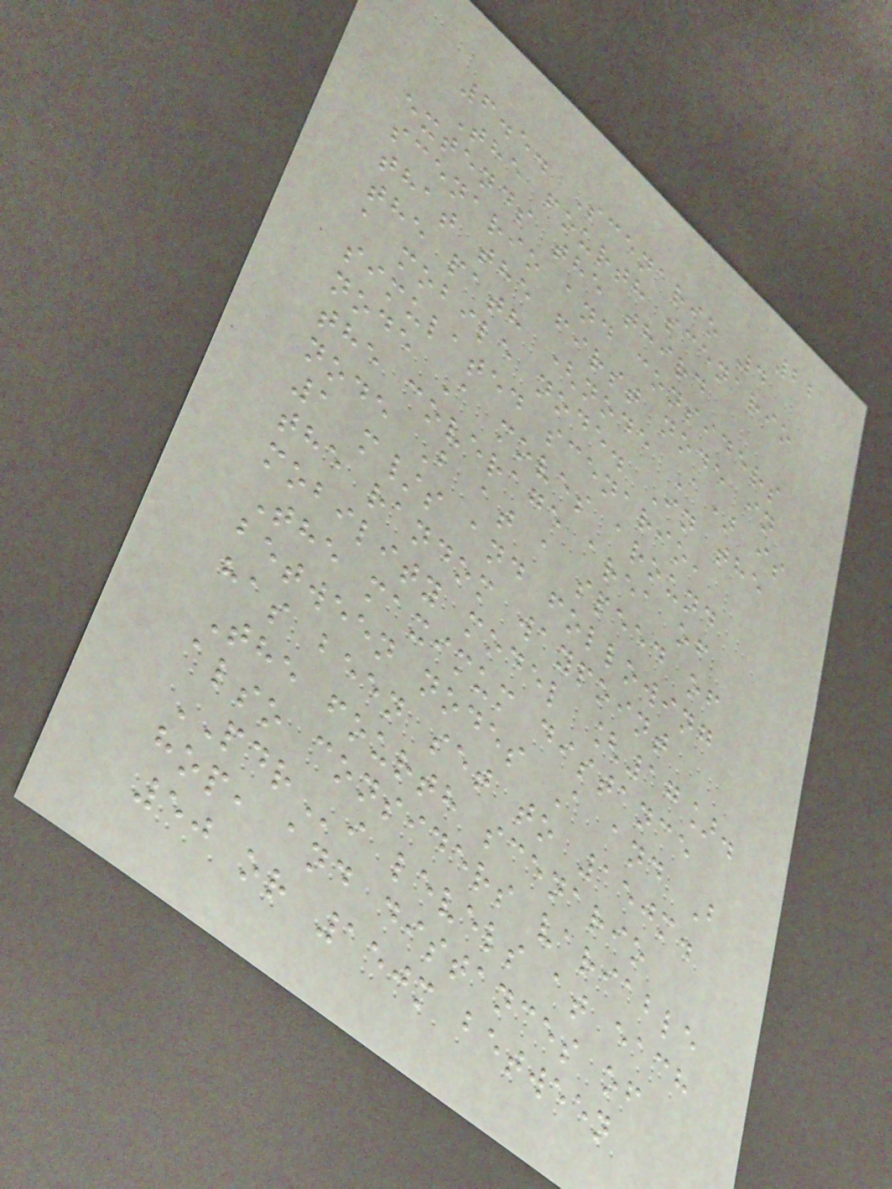22
6.5. Scenario 4
The fourth scenario
extends the third
scenario and considers
that the first node in
the path (node A) is
a mobile node. In the
simulated scenario,
node A moves around
the coverage area of
node B at a speed of
1 m/s and following
the random waypoint
mobility model [17].
The maximum distance
between nodes A and B
has been set to 150m.
The fourth scenario
also considers variable
PDRi levels at each
hop, and distances of
50 or 150m between
